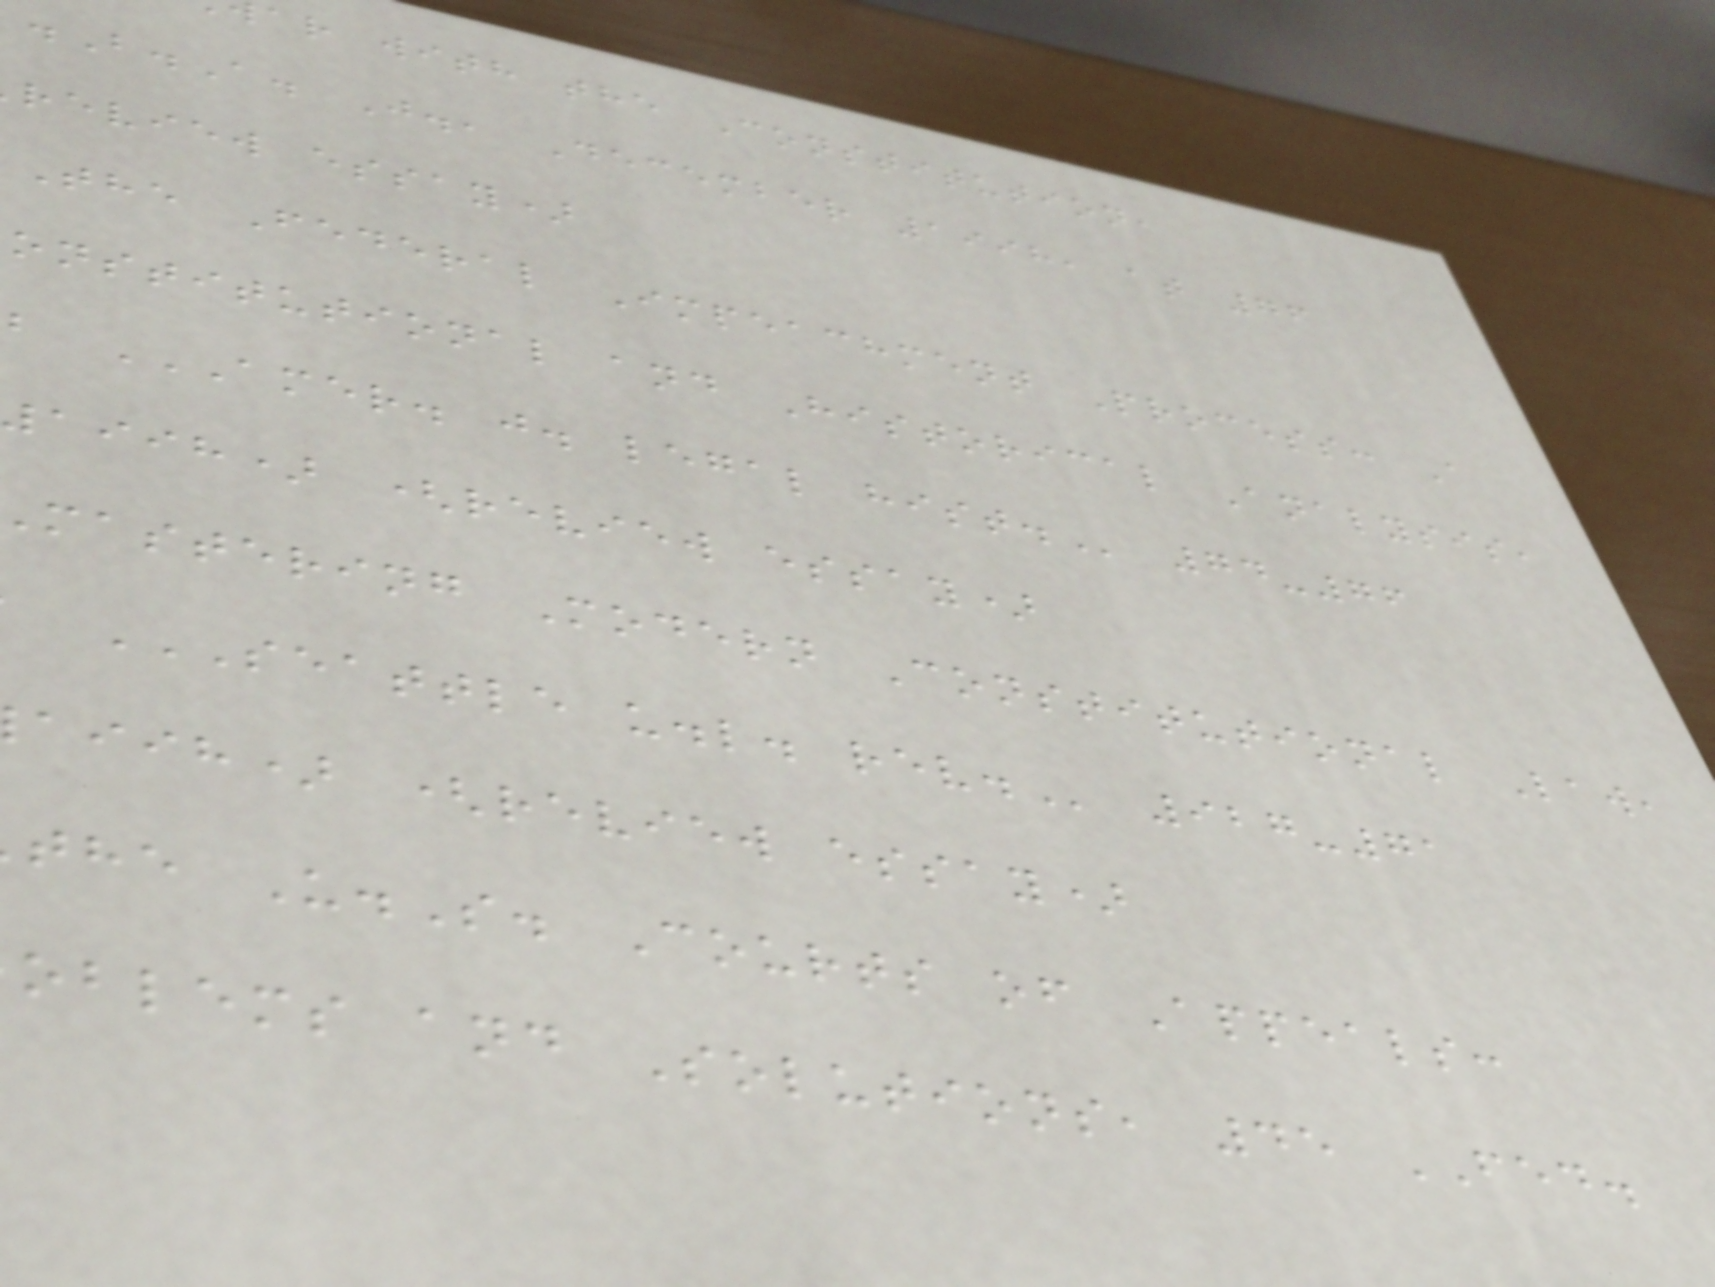ar with the Constitution,
.B.A. J., December 1998, at 76
review essay)
The Federal Impeachment Process: A
onstitutional and Historical Analysis,
b AMER. J. LEGAL HIST. 74-76
aiih) (review essay)
mastering Modern Constitutional Law,
SEATTLE U.L. REV. 927-71
aiih) (review essay)
the U.S. Courts of Appeals:
oblems and Solutions, 45 FED.
